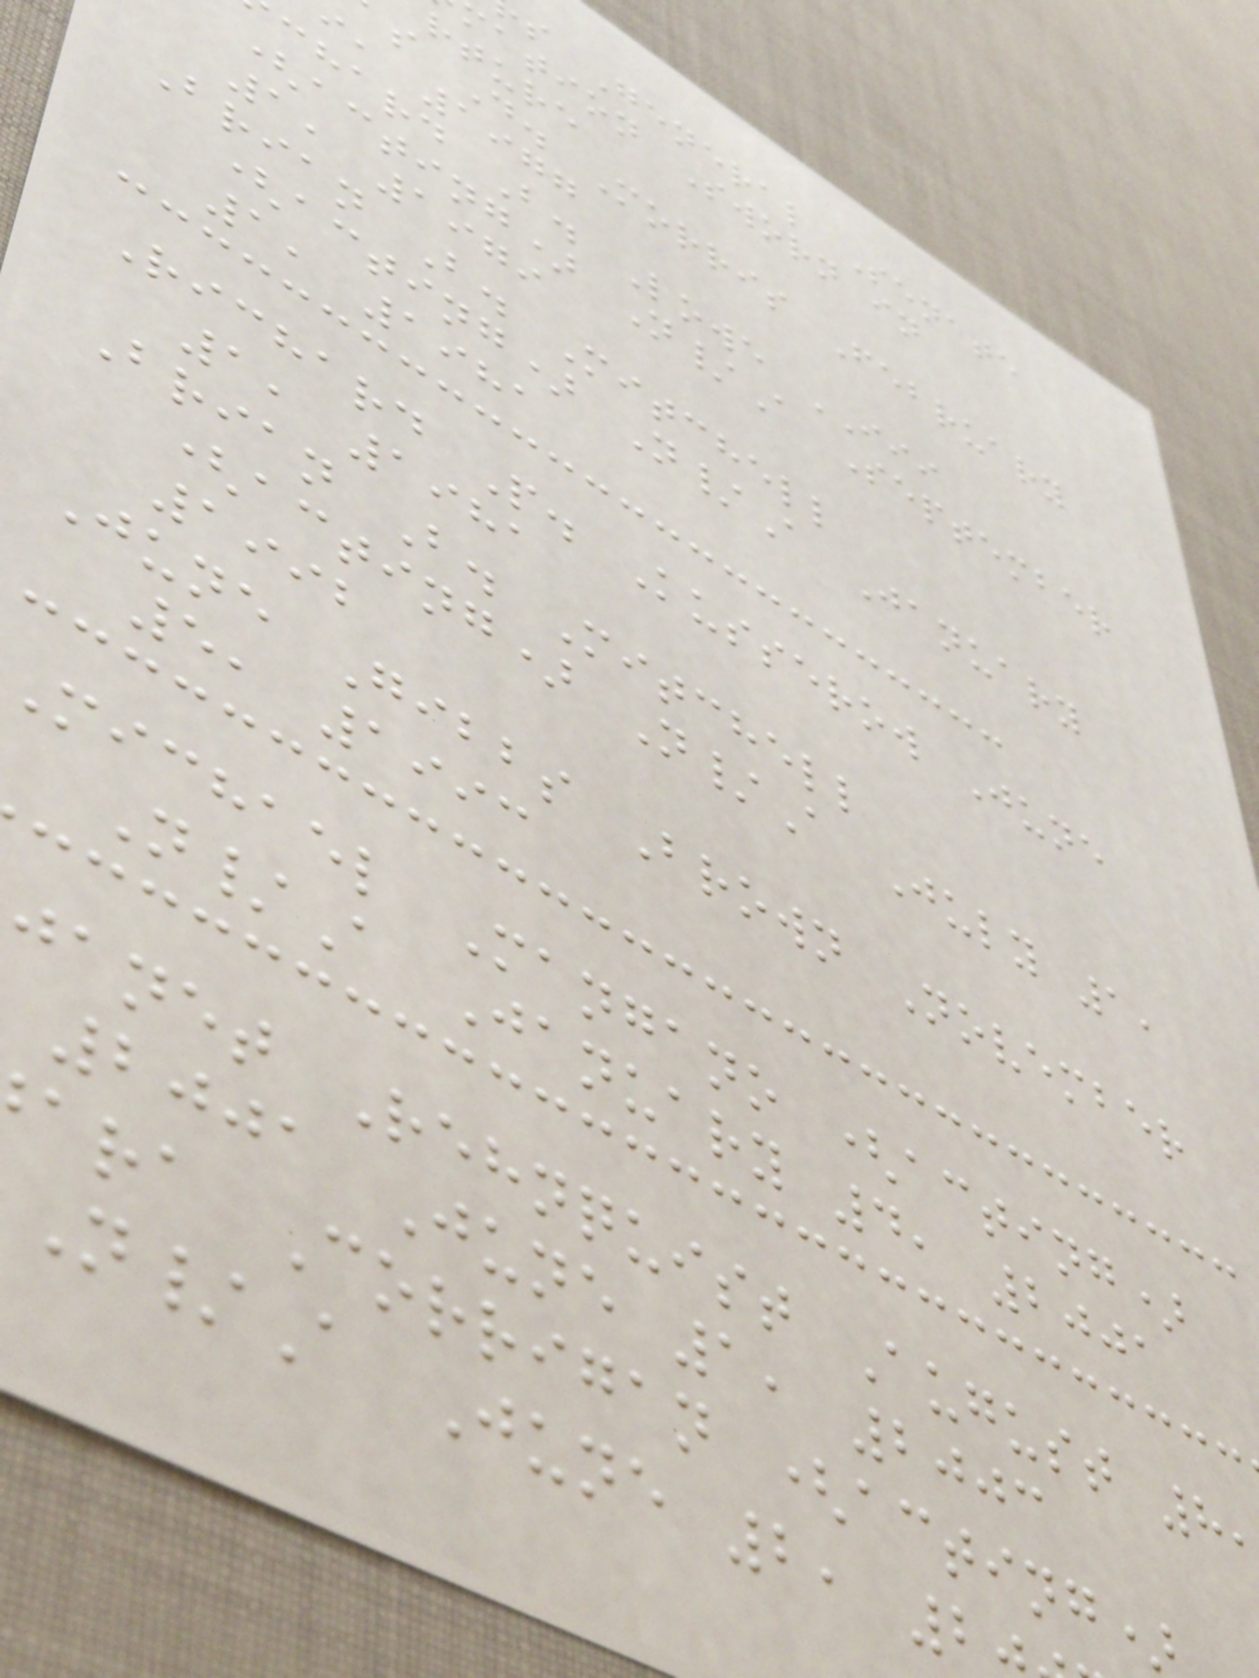s General Senate
ation Sworn in
rture
s D. Morris February
i, 1977
chard B. Lowe III
(acting) N/A September
1, 1979
Brian B. Mitchell
(acting) N/A January
1, 1981
Richard P. Kusserow June
1, 1981
Brian B. Mitchell
(acting) N/A July 1,
1992
June Gibbs Brown November
5, 1993
michael Mangano (acting)
N/A January 4, 2001
janet Rehnquist August 8
2001 June 1, 2003
ara Corrigan (acting
N/A June 2, 2
